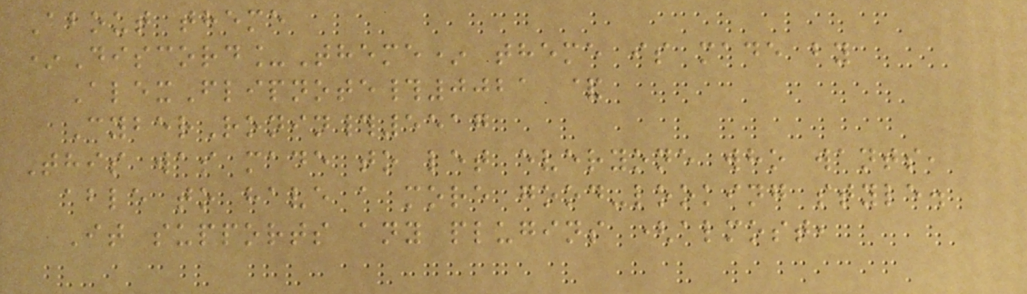About theme
*Discord_Theme* theme is made by
AlexFlipnote#0021 &
CyberRonin#5517
This was made to let everyone who wants,
able to have a more good-looking style.
It supports any plugins (almost,
